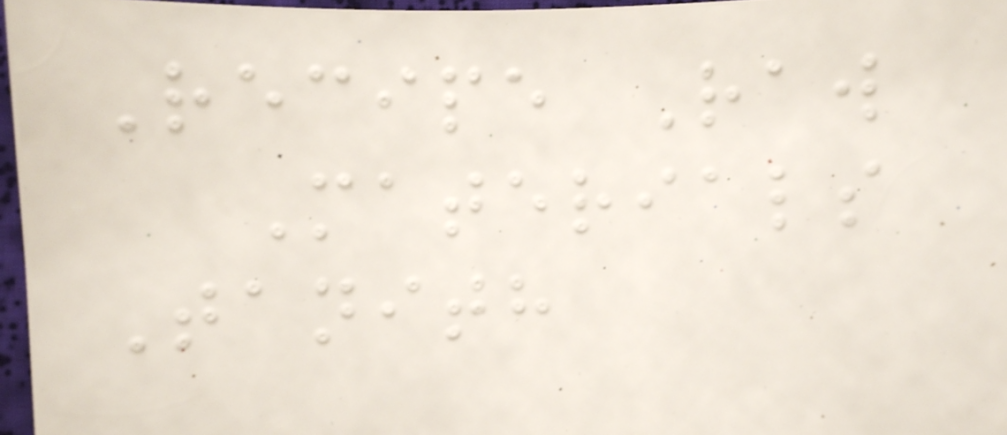Recipe Raw
Materials
Tanith
